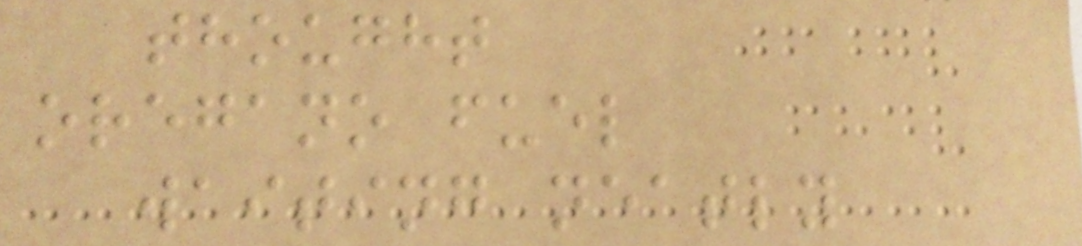thought
oregano fuel
waiting neatly
